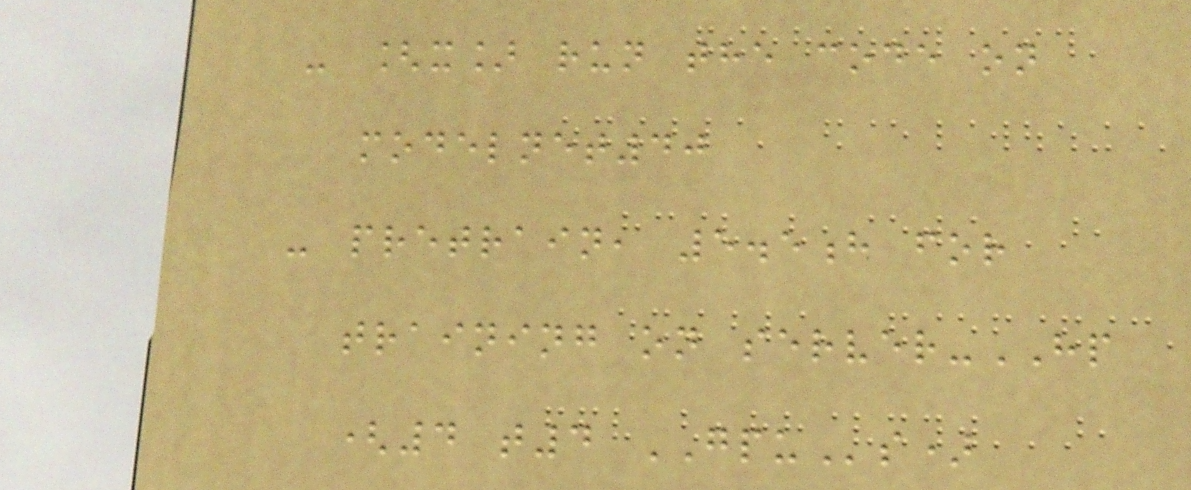- [x] run the code on
modelnet40
- pretrain, 5.5h for
training on server-HP
(4 t4 GPUs)
